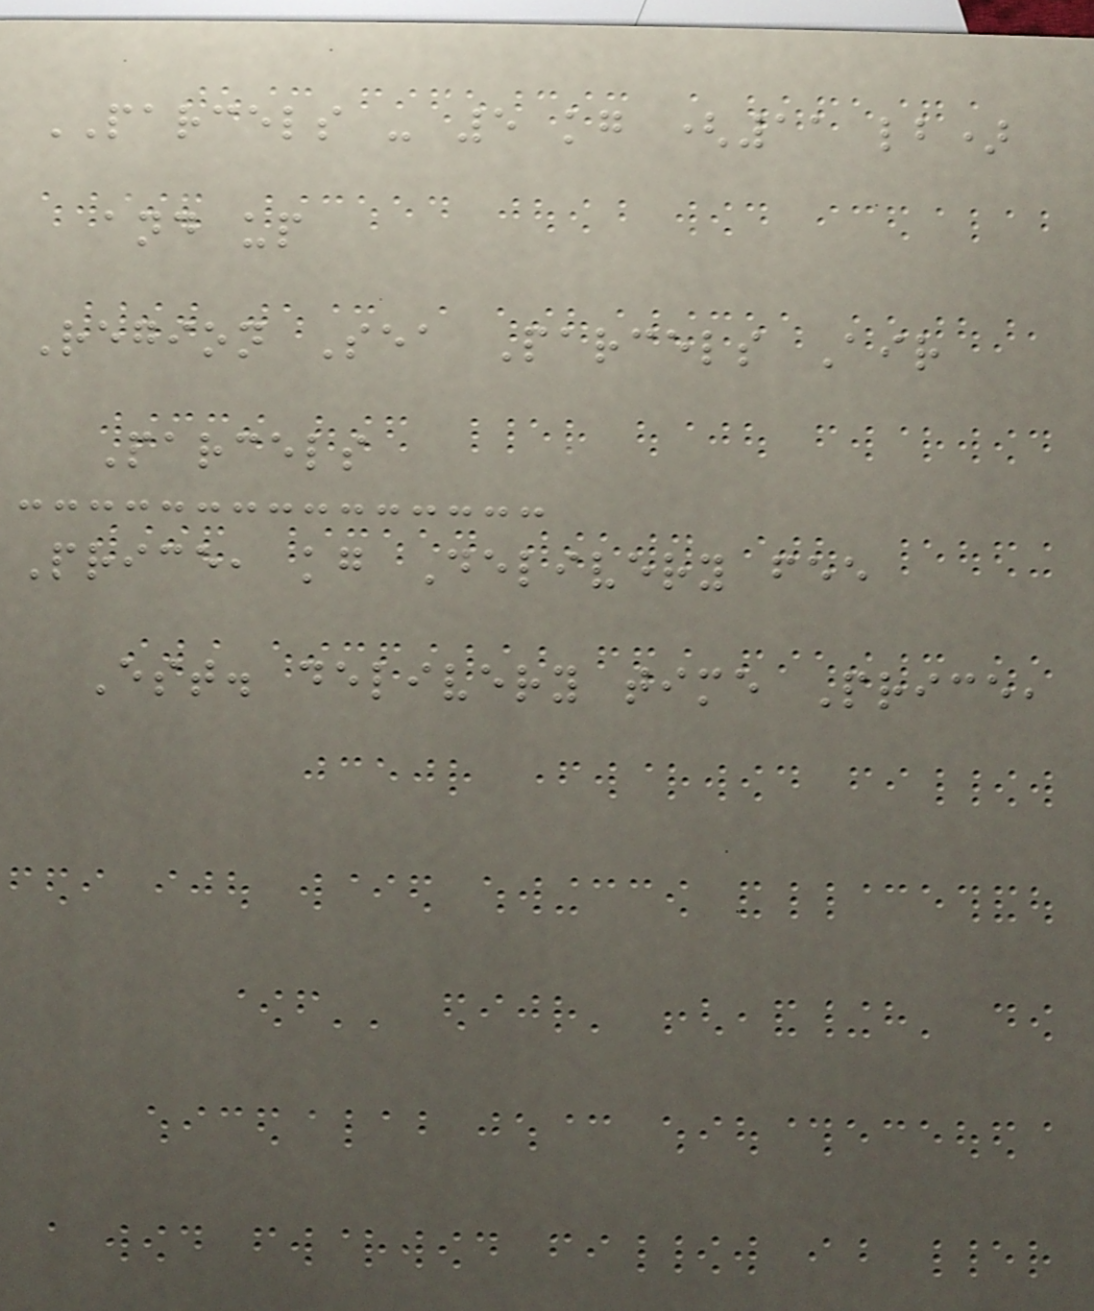PARCELS - 5 kg (11 lb)
and up
Region Sea Parcels Air
Parcels
Price, kg Delivery fee
Est. delivery time Price,
